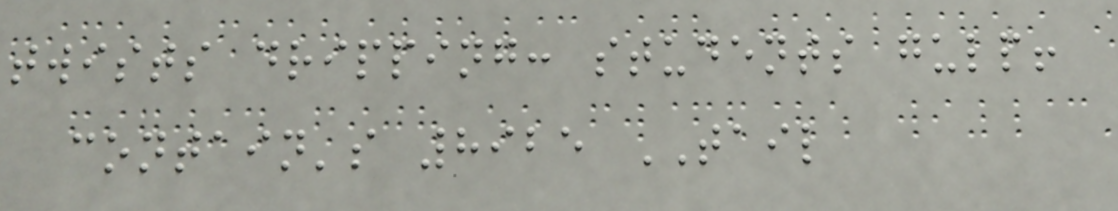twists dripping: students gulp!
contain's 8925 TAIL
